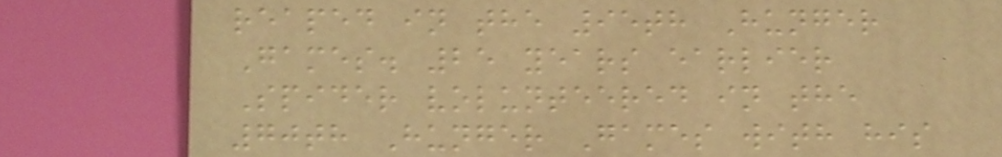reaped in the 95th Hunger
Games. 25 years earlier
Spider volunteered in the
70th Hunger Games with his
